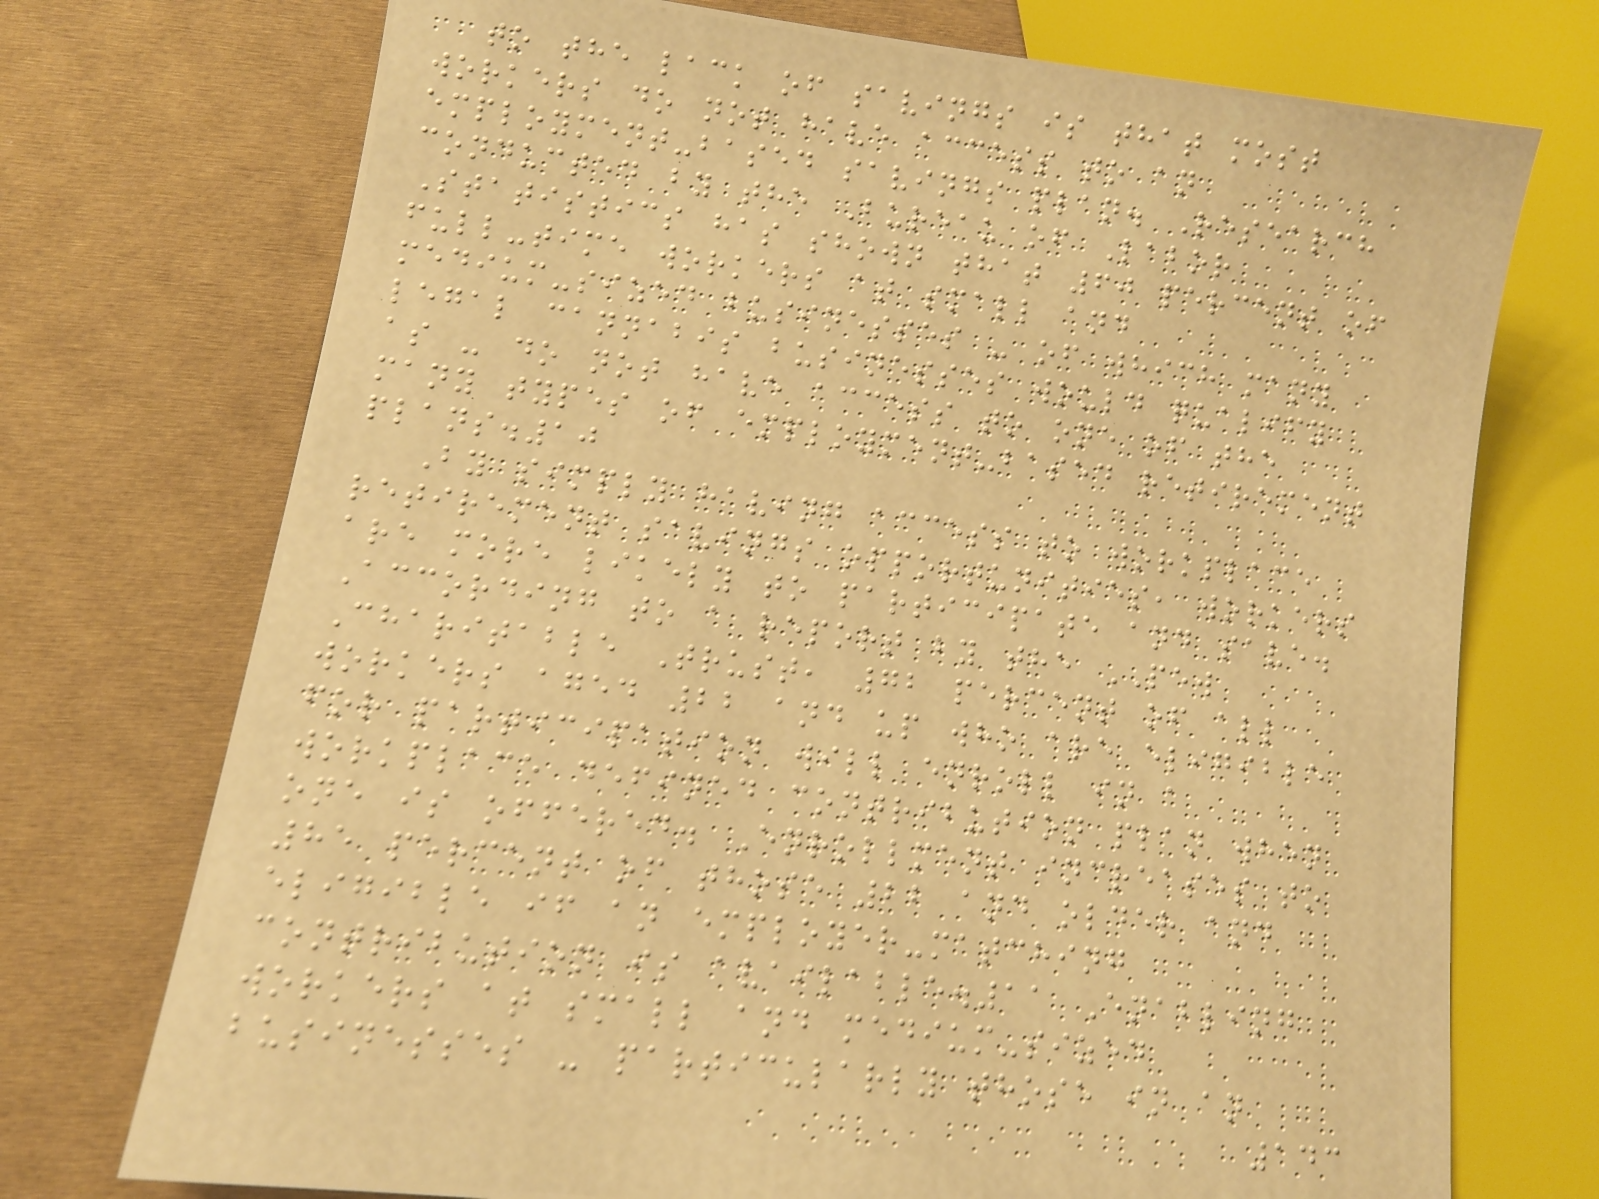to the lack of savings is that most
workers do not have access to an
employment-based savings plan. Research
conducted by the Bureau of Labor
Statistics has shown that 60 percent of
full-time workers at small and
medium-sized businesses - of which many
legal cannabis businesses would qualify
as - do not have access to one of the
many types of employment-based retirement
plans.10
By simply having access to workplace
retirement savings opportunities, workers
are more likely to participate and save.
According to a report by the PEW
Charitable Trust, 72 percent of all
workers aged 22 and up who are eligible
for participation will enroll in a
workplace defined contribution plan when
one is offered. Enrollment increases to
85 percent of those 22 and older and
eligible if an employer-matching
contribution is available.11 Enabling
workers at small and medium-sized
businesses - particularly those in an
143
